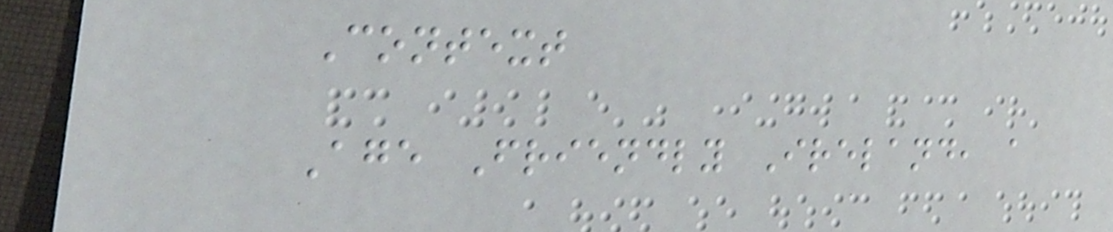Context
Age Friendly Ireland, a
